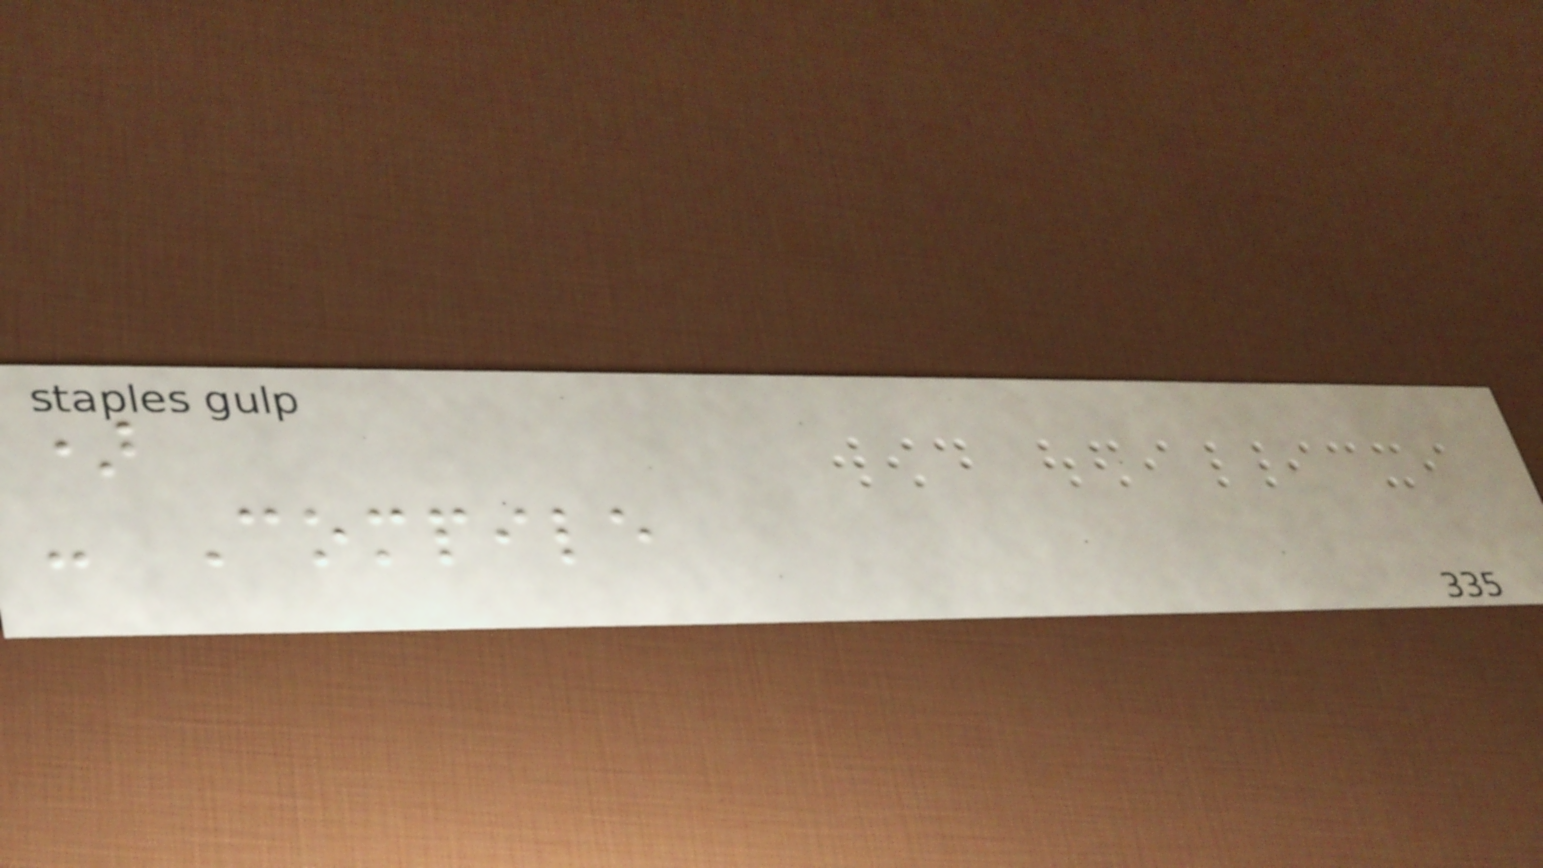)
- Compile
